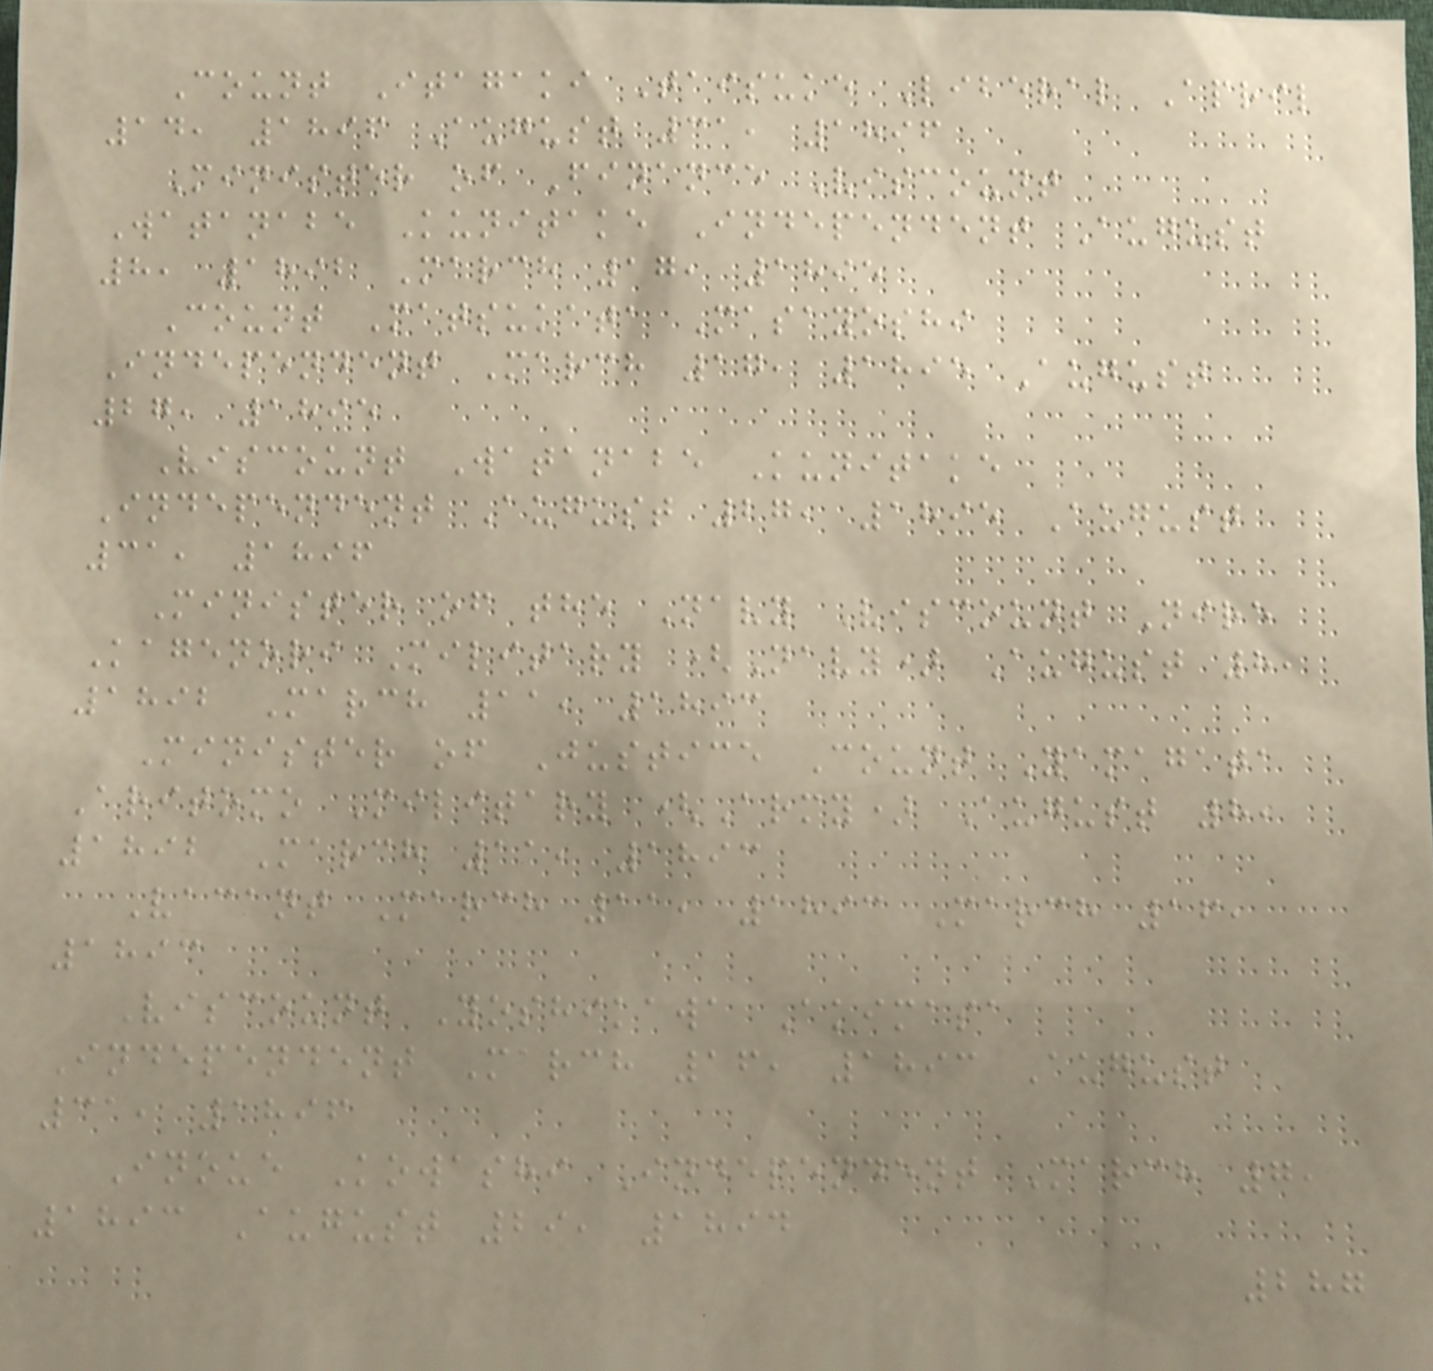Count Itagaki Taisuke Liberal April
14, 1896 August 31, 1896
Minister of Finance Viscount
Watanabe Kunitake Independent August
8, 1892 March 17, 1895
Count Matsukata Masayoshi
Independent March 17, 1895 August
27, 1895
Viscount Watanabe Kunitake
Independent August 27, 1895 August
31, 1896
Minister of the Navy Viscount Nire
Kagenori Military (Navy) August 8,
1892 March 11, 1893
Minister of Justice Count Yamagata
Aritomo Military (Army) August 8,
1892 March 11, 1893
Vacant March 11, 1893 March 16,
1893
Viscount Yoshikawa Akimasa
Independent March 16, 1893 August
31, 1896
Inoue Kowashi Independent March 7,
1893 August 29, 1894
287
